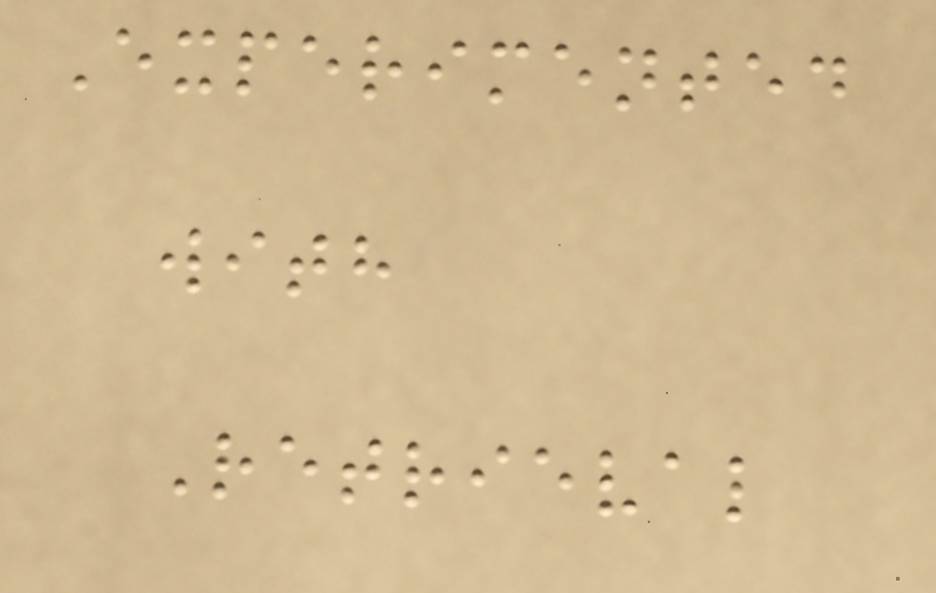Experimented
with
Retrieval
